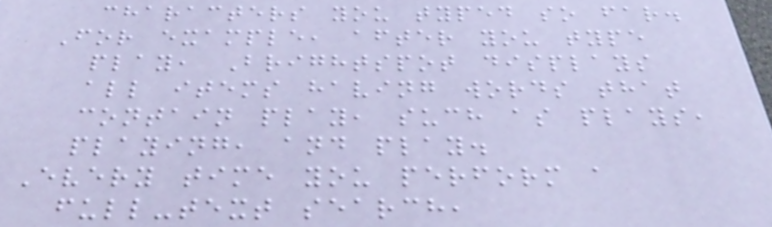characters you typed so far.
For example, after you type
play, Brightspot displays
all items having words that
contain play, such as plays,
playing, and play.
Every time you perform a
full-text search,
